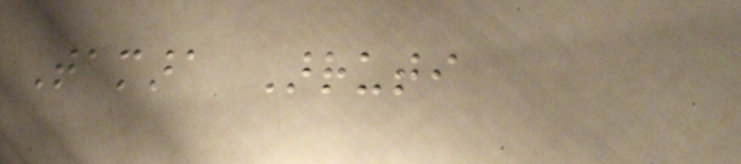Tamara Arruti
